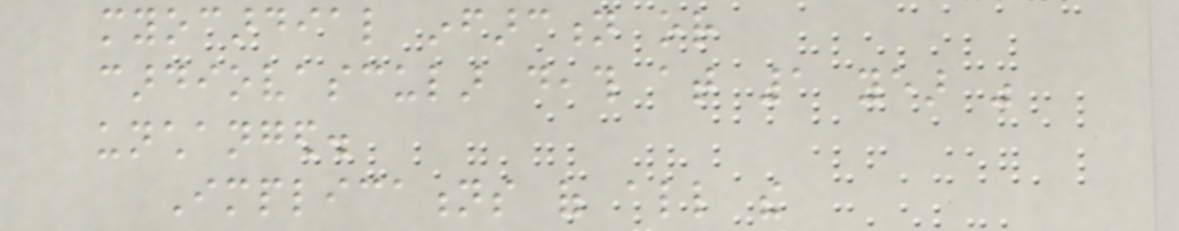myocardial infarction or
cardiovascular death at 1 year was
unchanged.
Implications of all the
